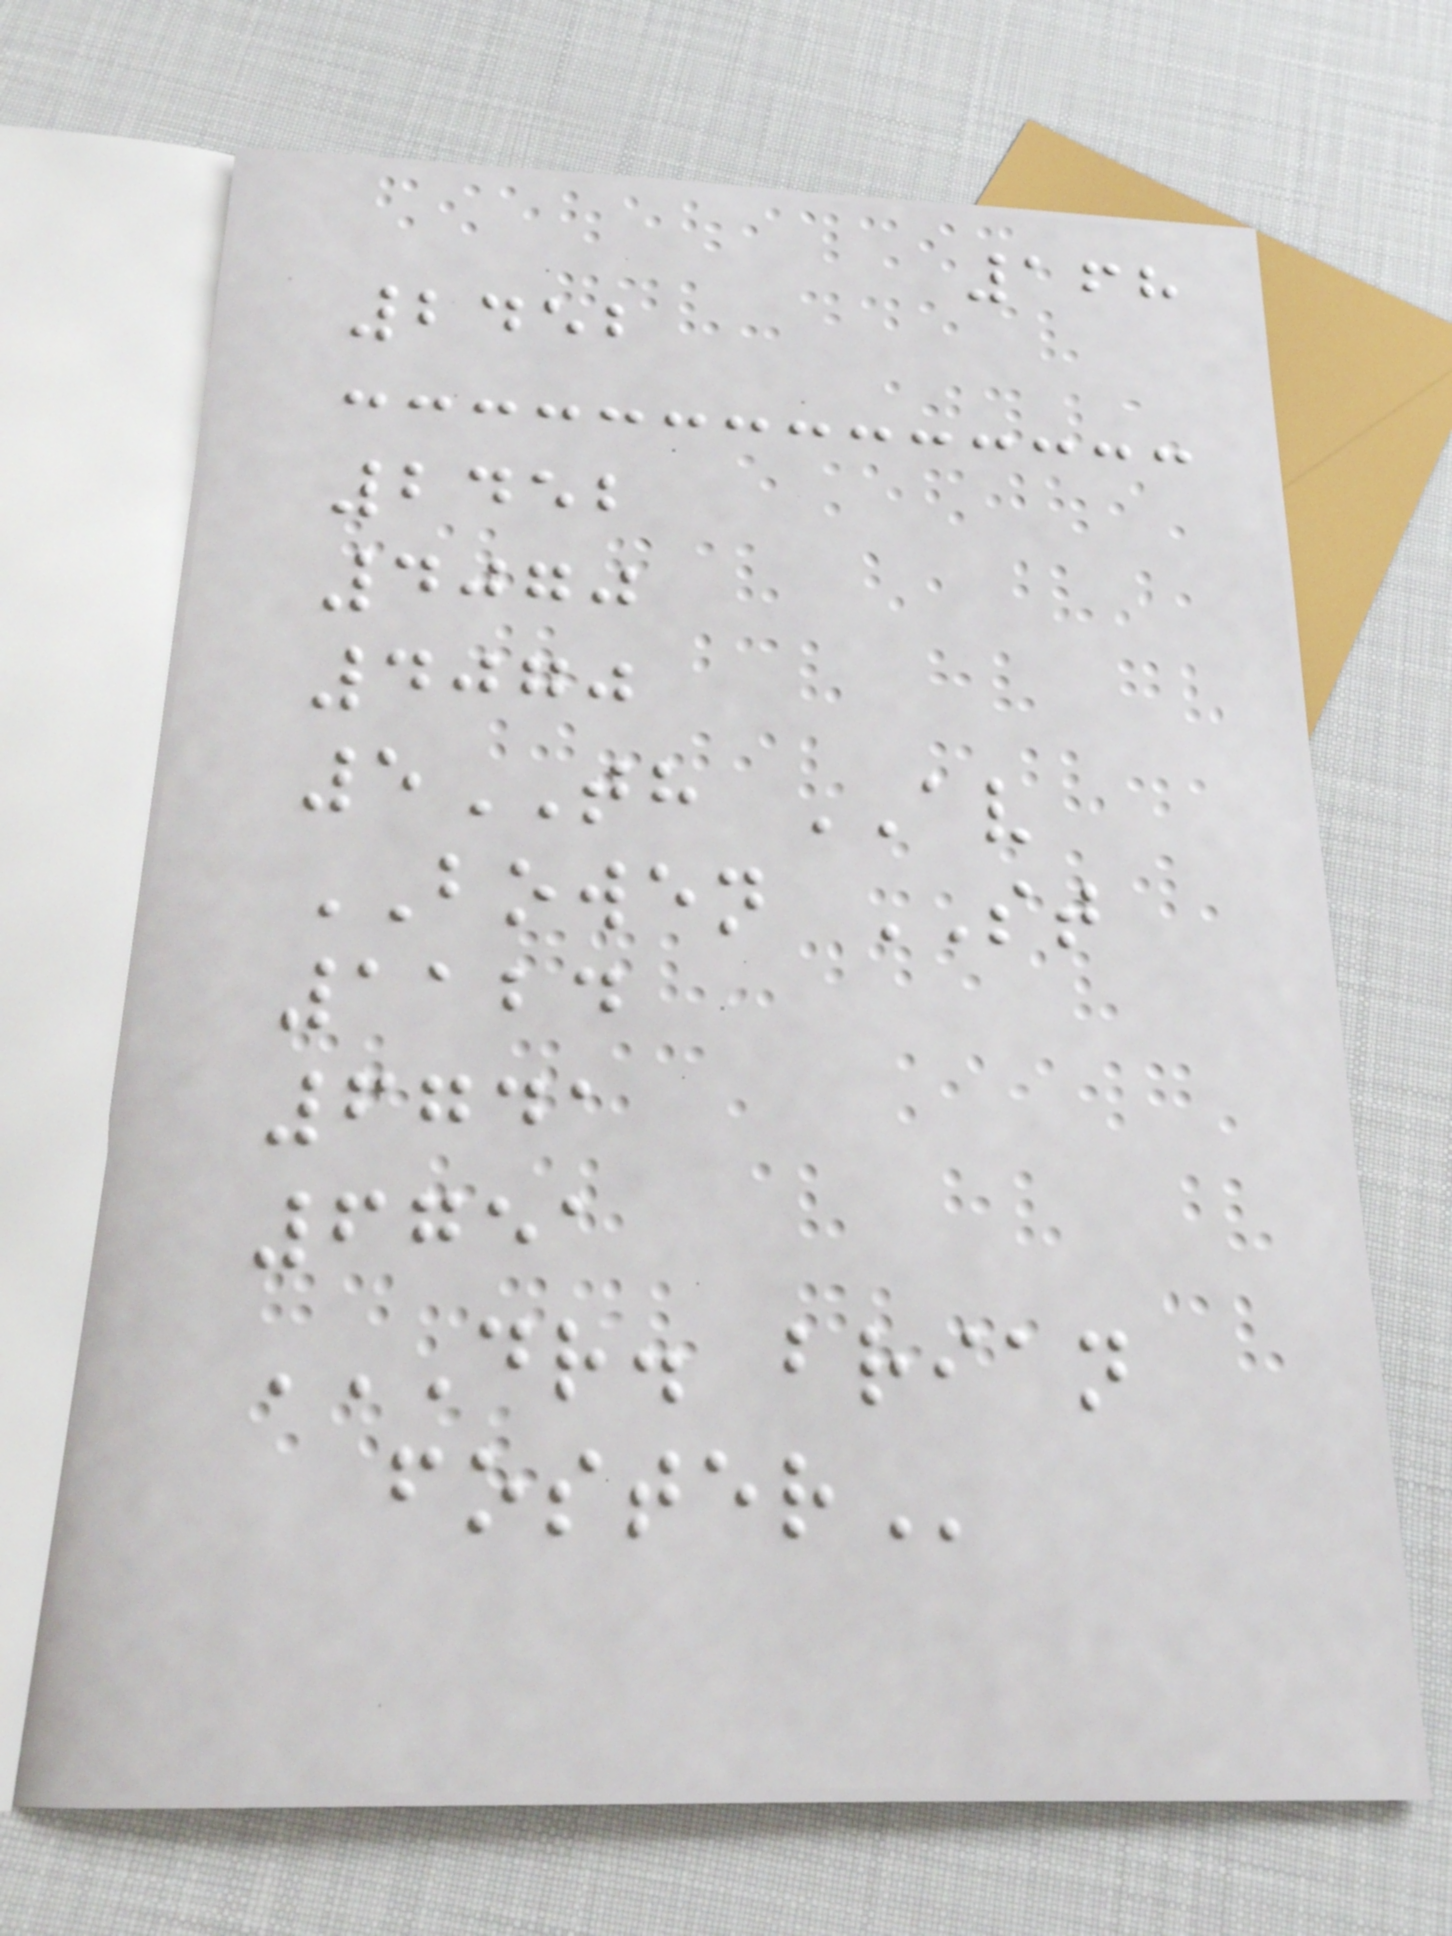168
2452
2452
4070
4070
5TH AV
BOWEN ST
1124
6741
6751
DR. BRIAN
FOSTER
